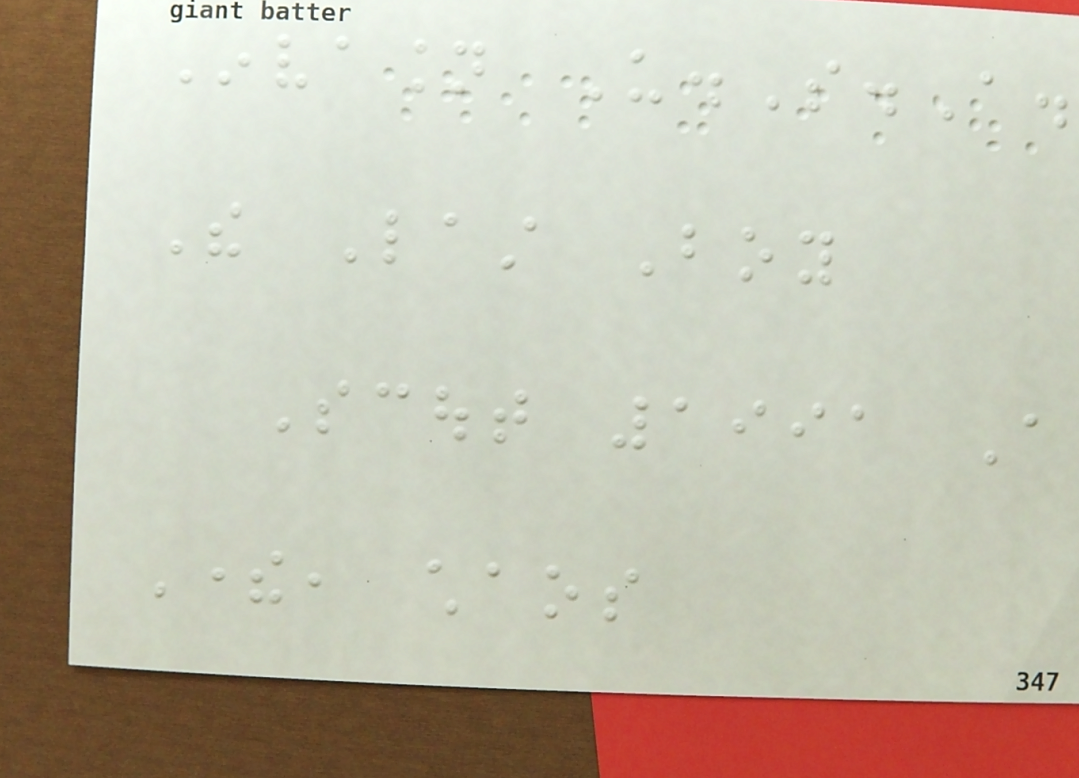Invasion U.S.A.
The Last Boy
Scout 1991 A
There, chaos
